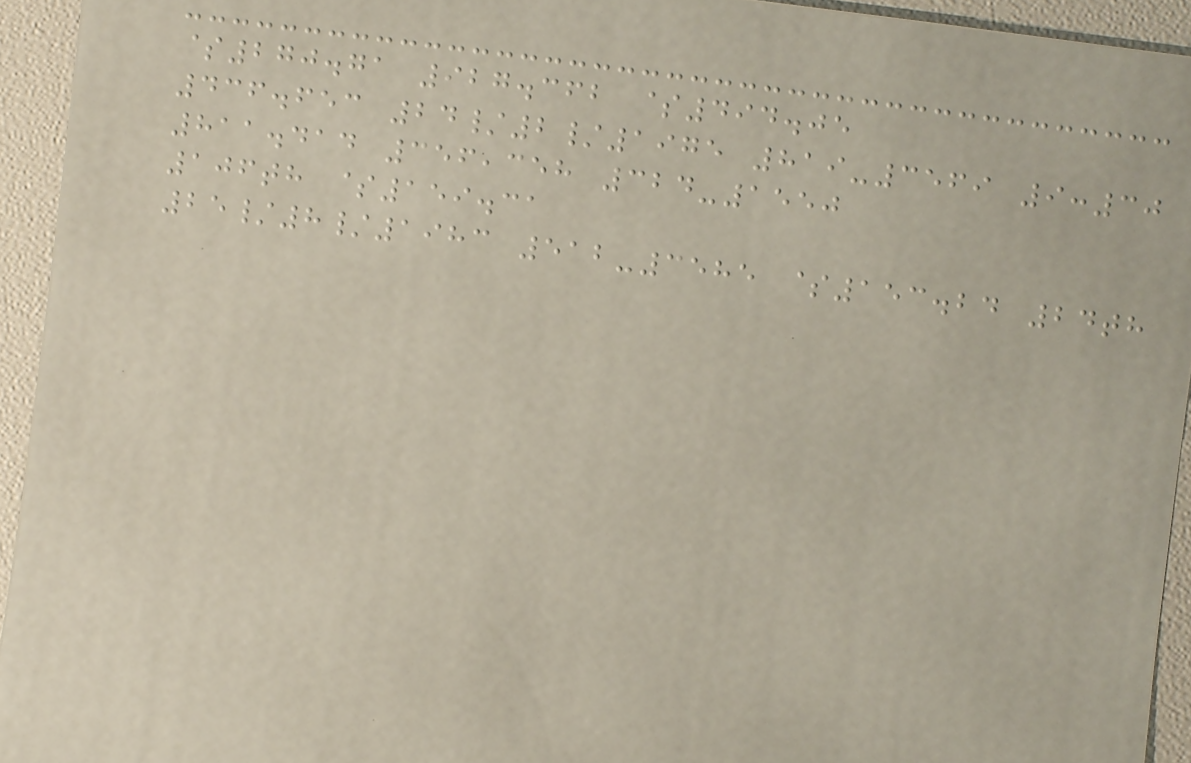$270.71 927.362 $494.05
436.653 24/2/1975 819-3569 9:30
811.414 356,358 324-1550
106th $159.31
25/8/1983 512-3585 $153.24 24th
